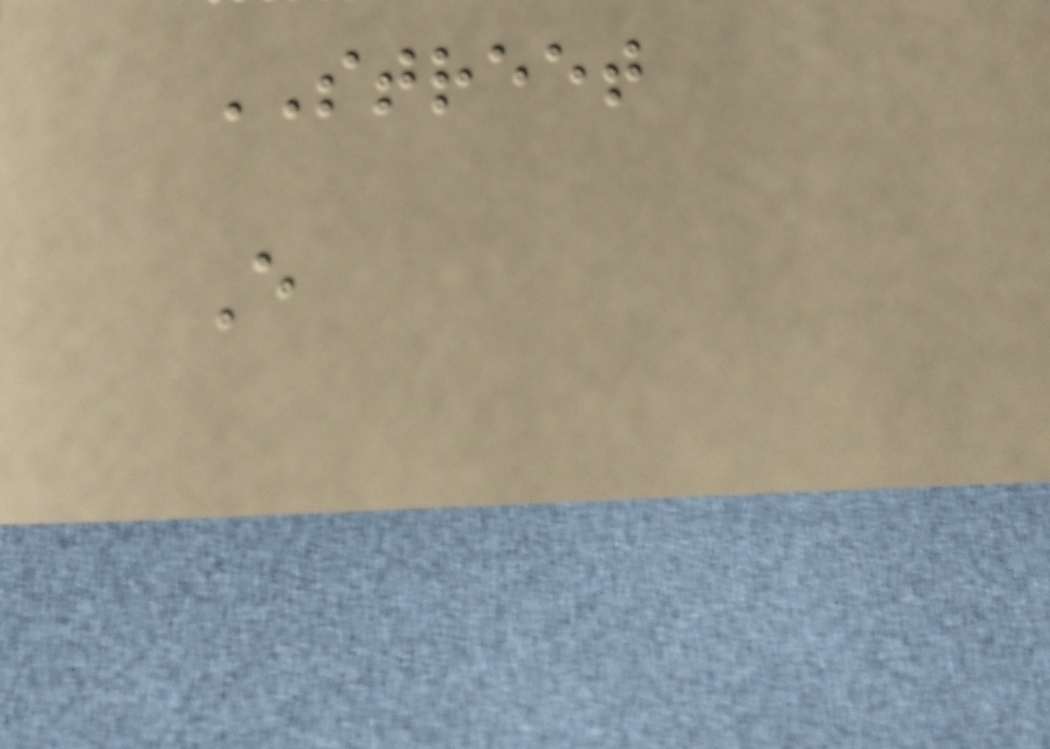STREET
E
